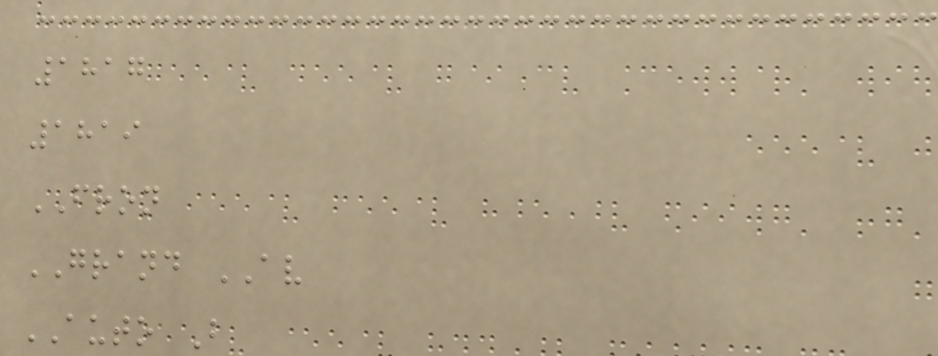1817
1819
FRON
GRAND AV
AUTO B
